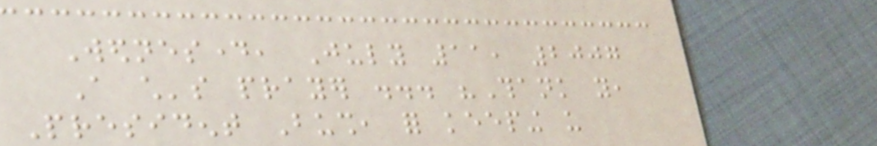Wednesday, July 11, 2007
A child's prayer ... "Thank you,
President Bush, for keeping us
